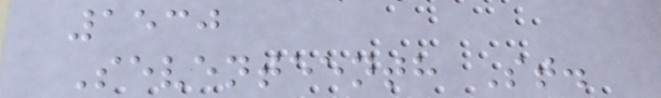1530
Seventeenth St.
